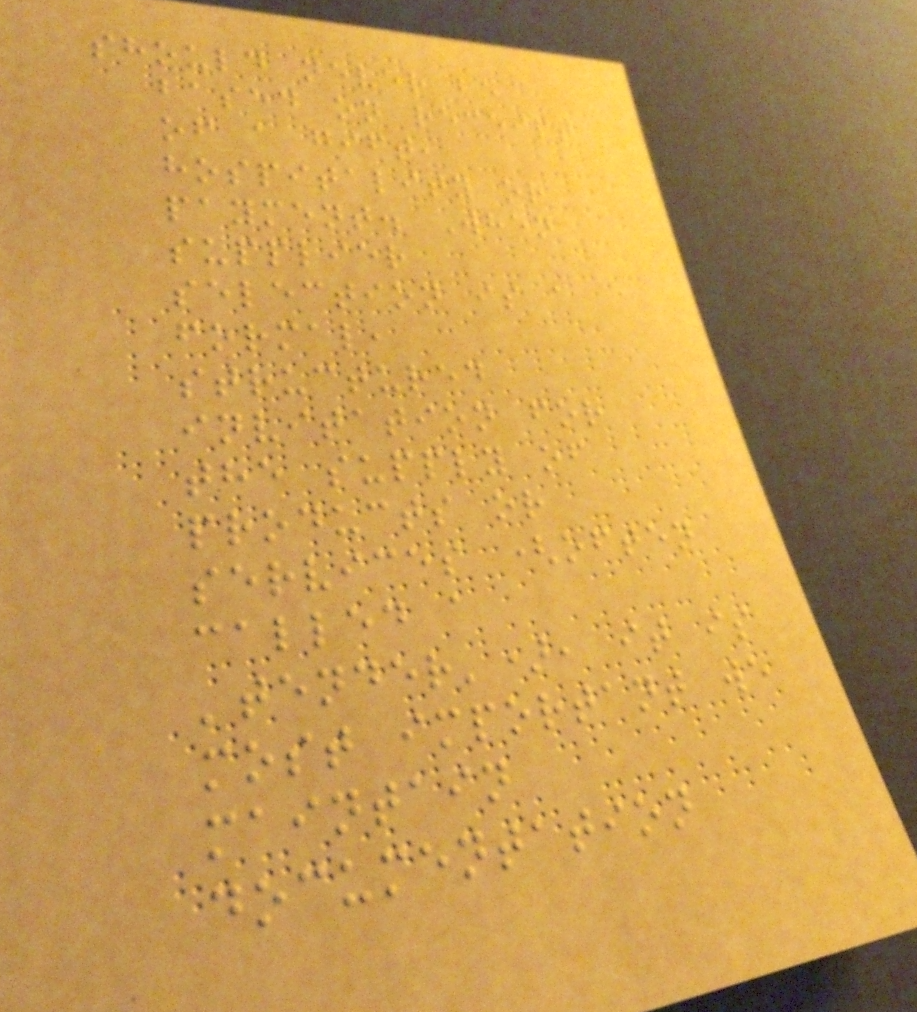should never be
based on receipt
of a gift,
hospitality or
payment. When
supplier
selection is a
formal,
structured
invitation for
the supply of
products or
services (often
called a
'tender'), it is
most important we
maintain
documentation
